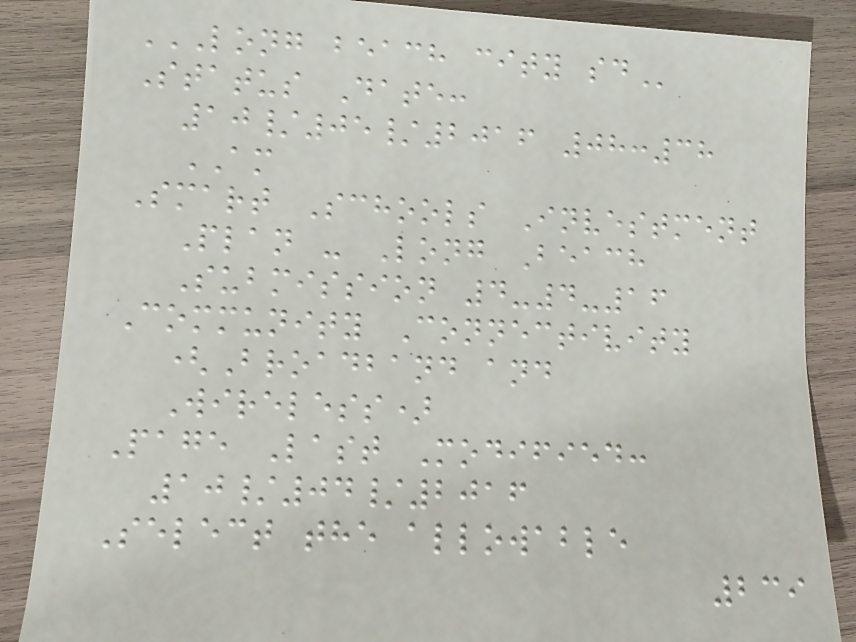LONG BEACH CITY SD
Status Date:
10/05/2016 08:38
AM
Smart Schools Investment
Plan - Long Beach
Submission 4-4-16
Community Connectivity
(Broadband and
Wireless)
Page Last Modified:
10/04/2016
Select the allowable
239
